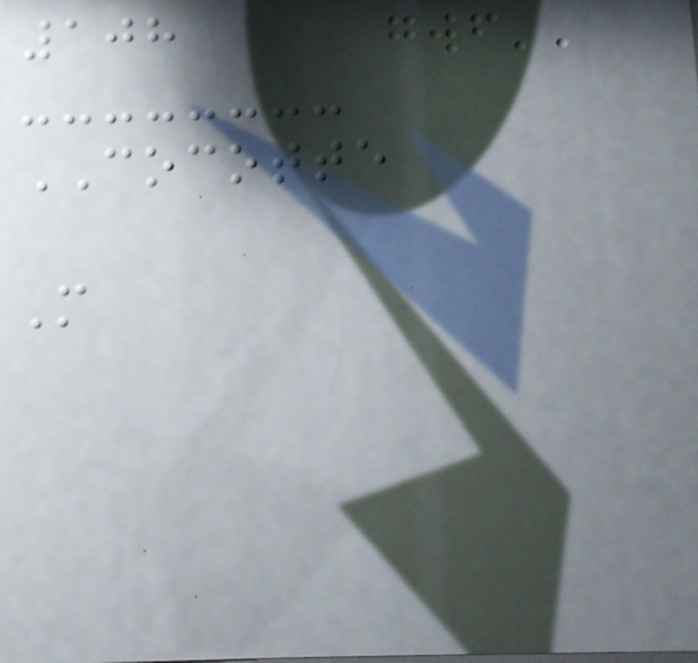108
COCOTTE
M
